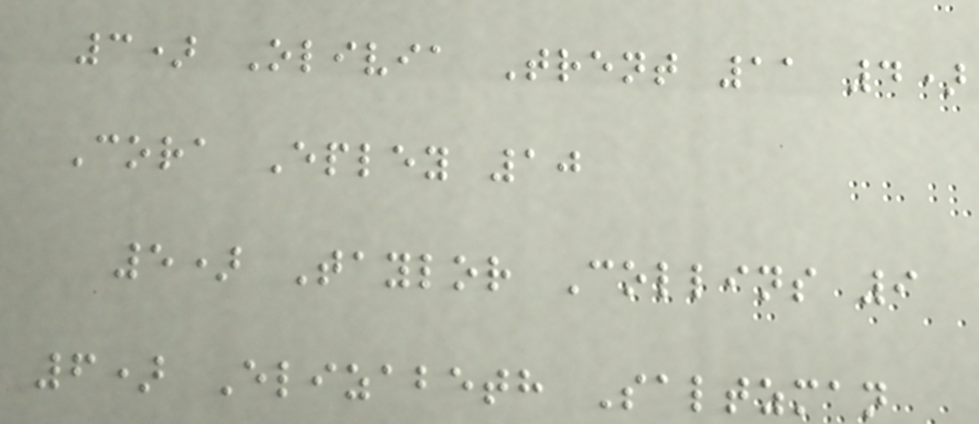3) Olivia Trent 11 4)
Cora Epley 10
5) Taylor Collins 9
6) Elizabeth Saltzman
